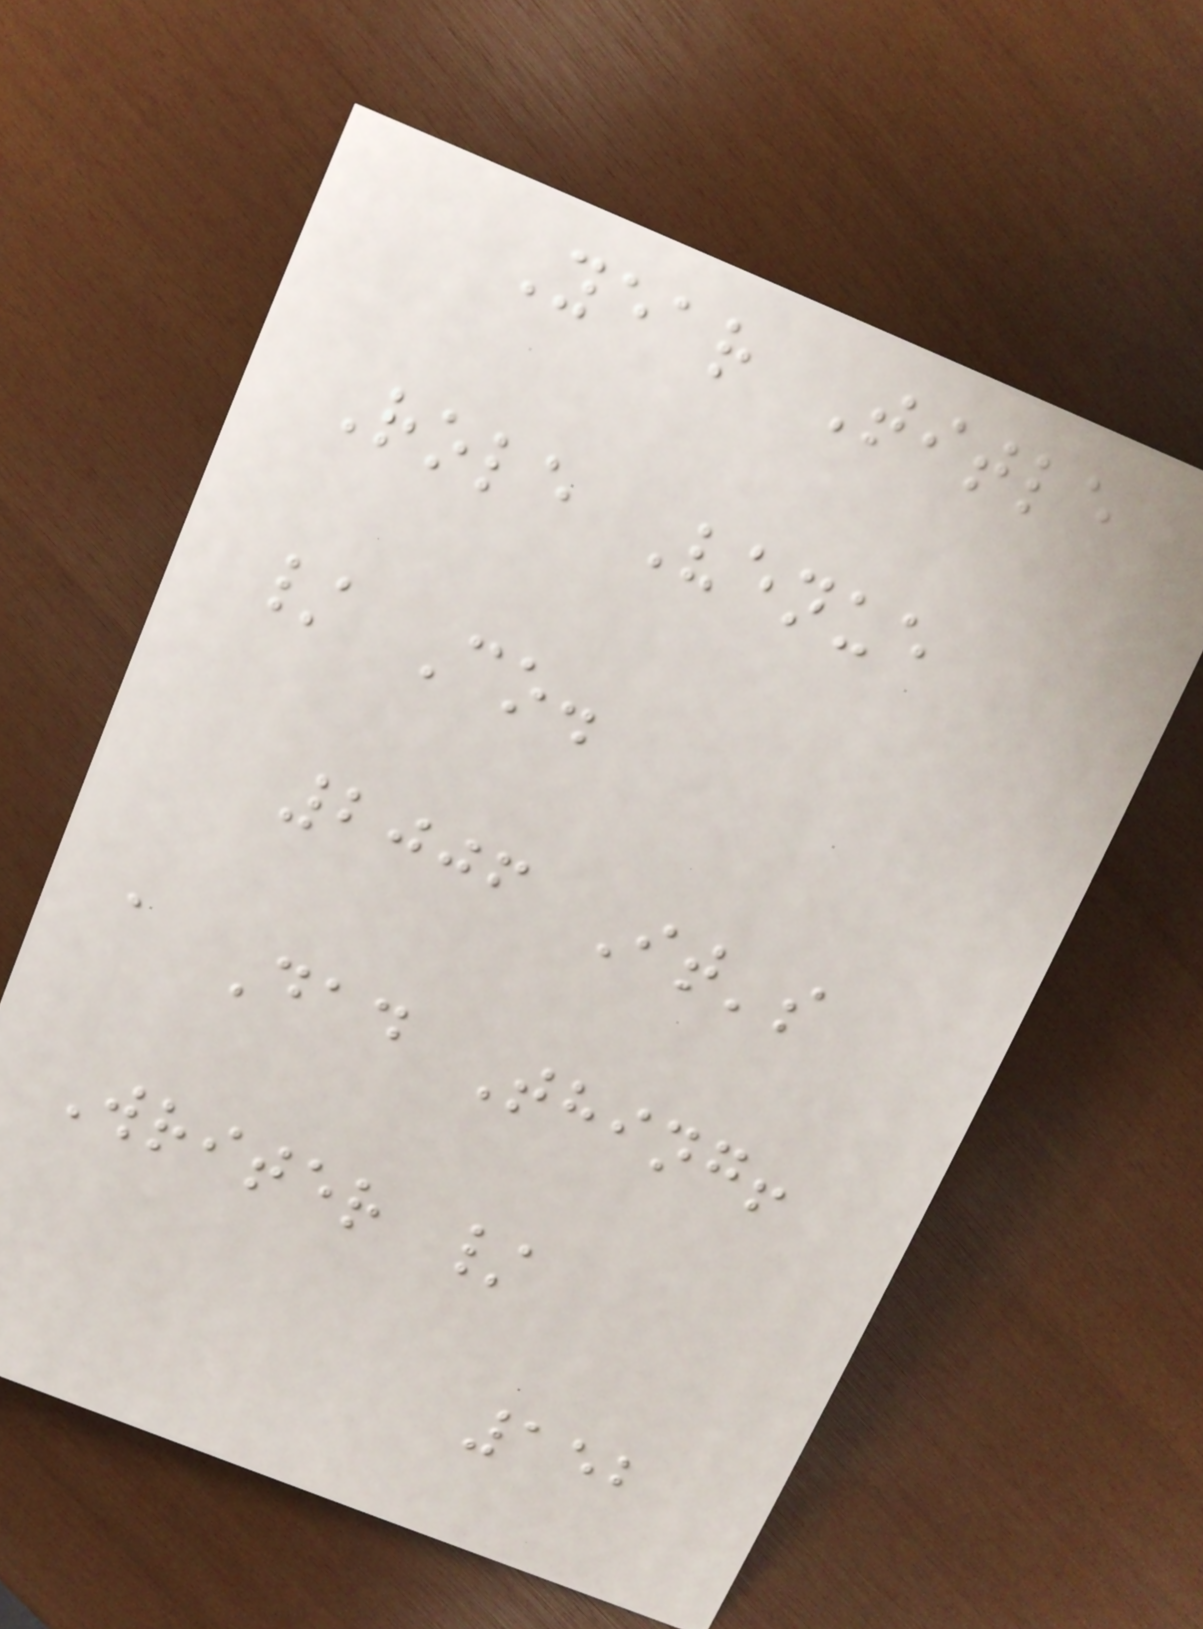Year Title
Role Venue
/ Co.
2006 It's
a Dad Thing!
Writer /
152
